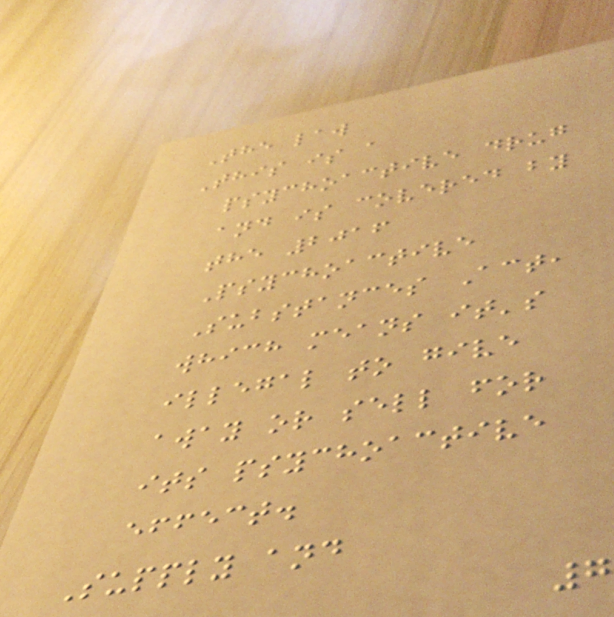The law
This is a
psychoactive drug
and is covered by
the 2016
Psychoactive
Substances Act,
which means it's
illegal to give
away or sell for
its psychoactive
effect.
Supply and
7
